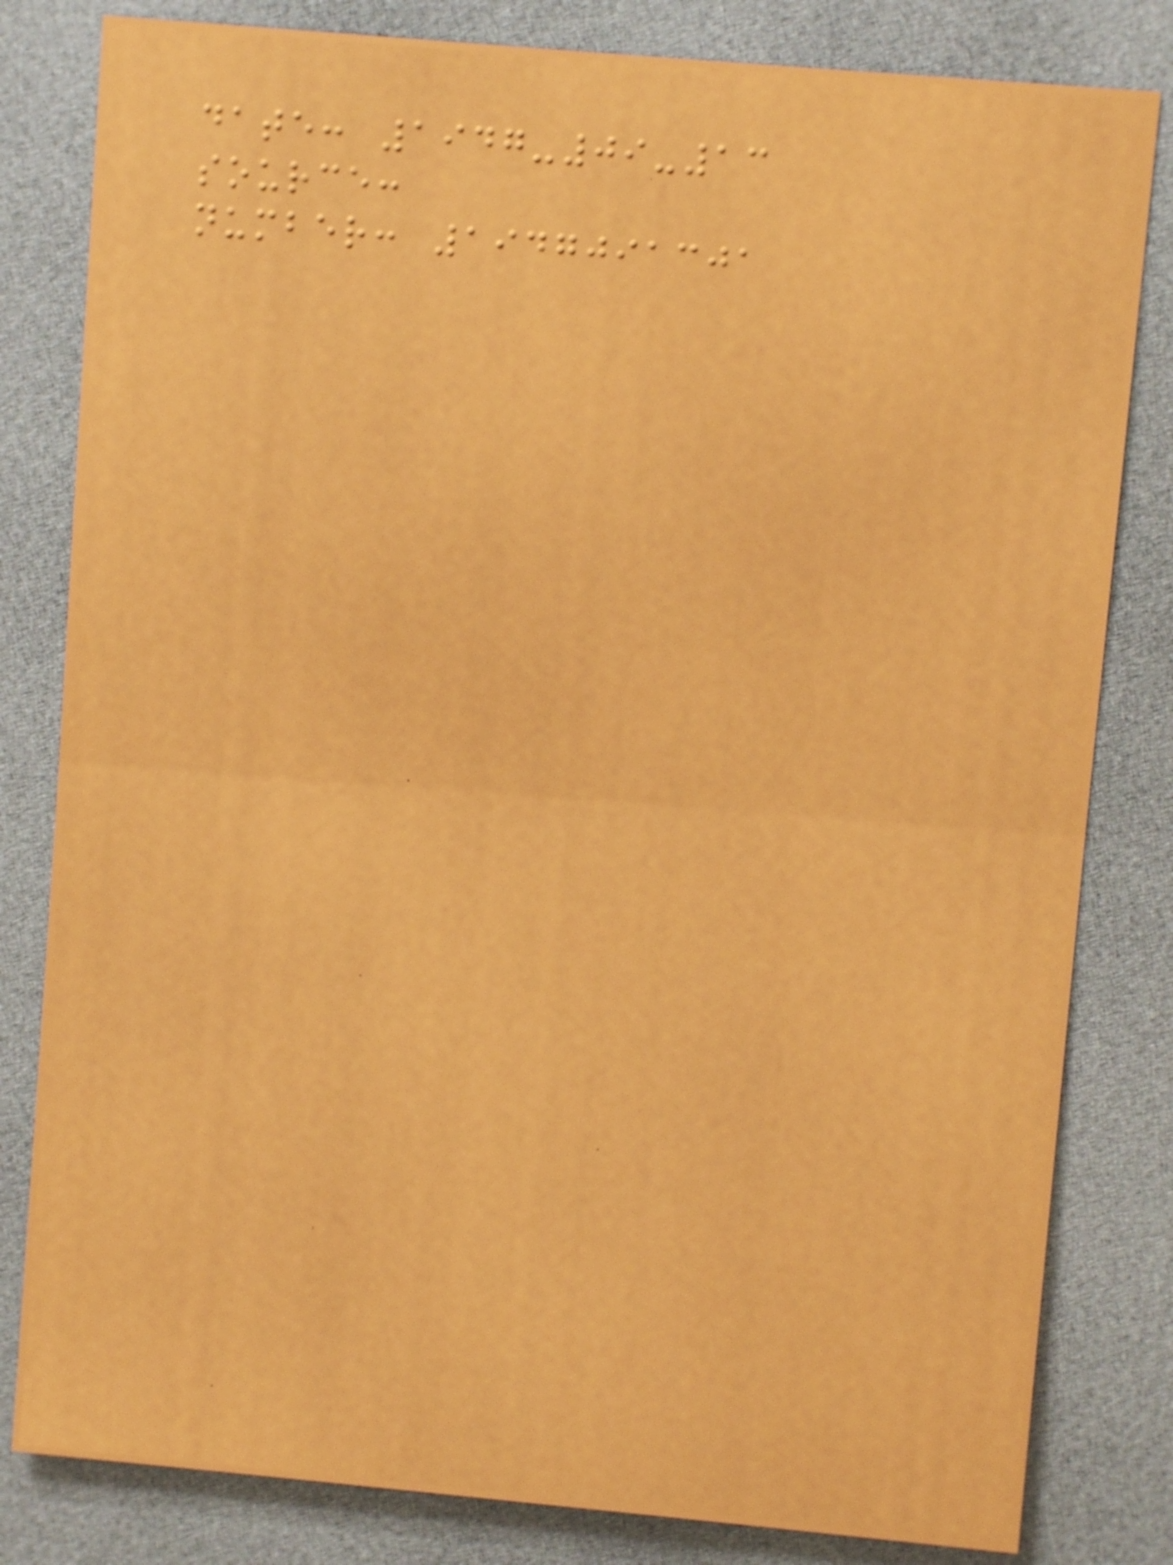date: 1947-09-13
source:
number: 1947091301
